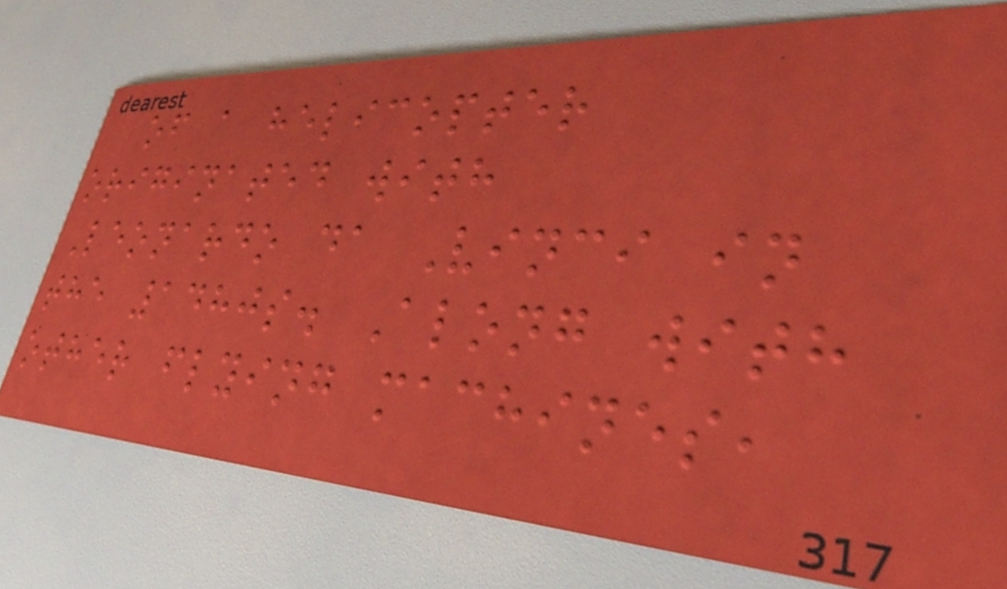of a helicopter
originated with
Leonardo da Vinci in
the 1480s. Along with
other flying machines,
